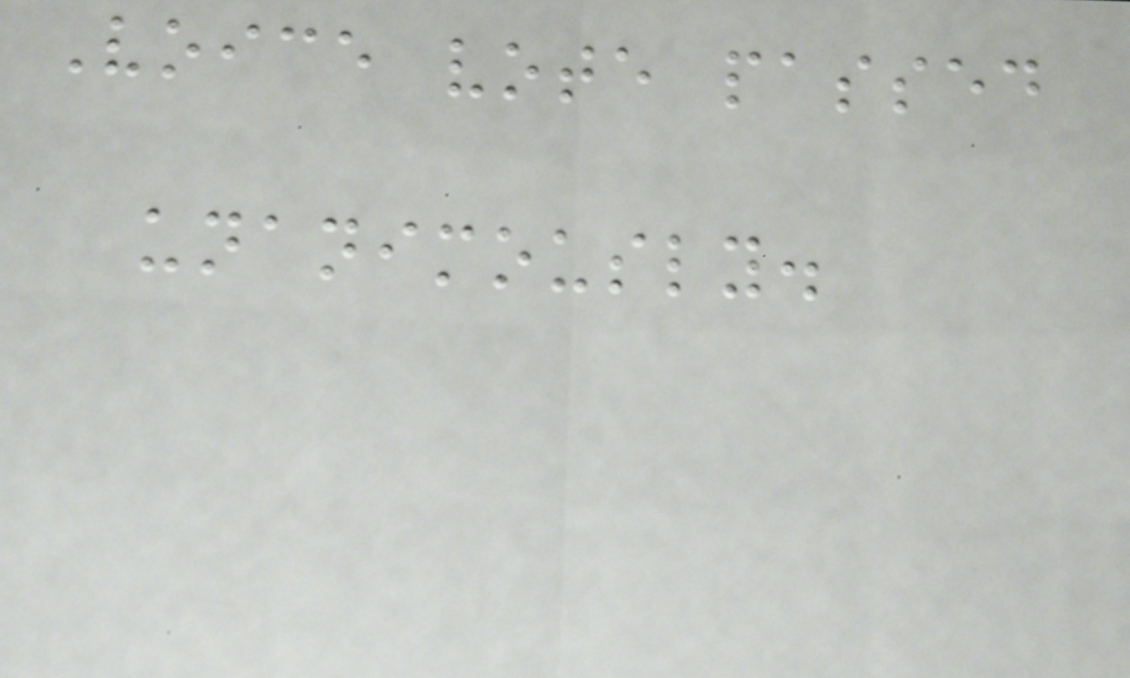Voice vote passed
unanimously.
